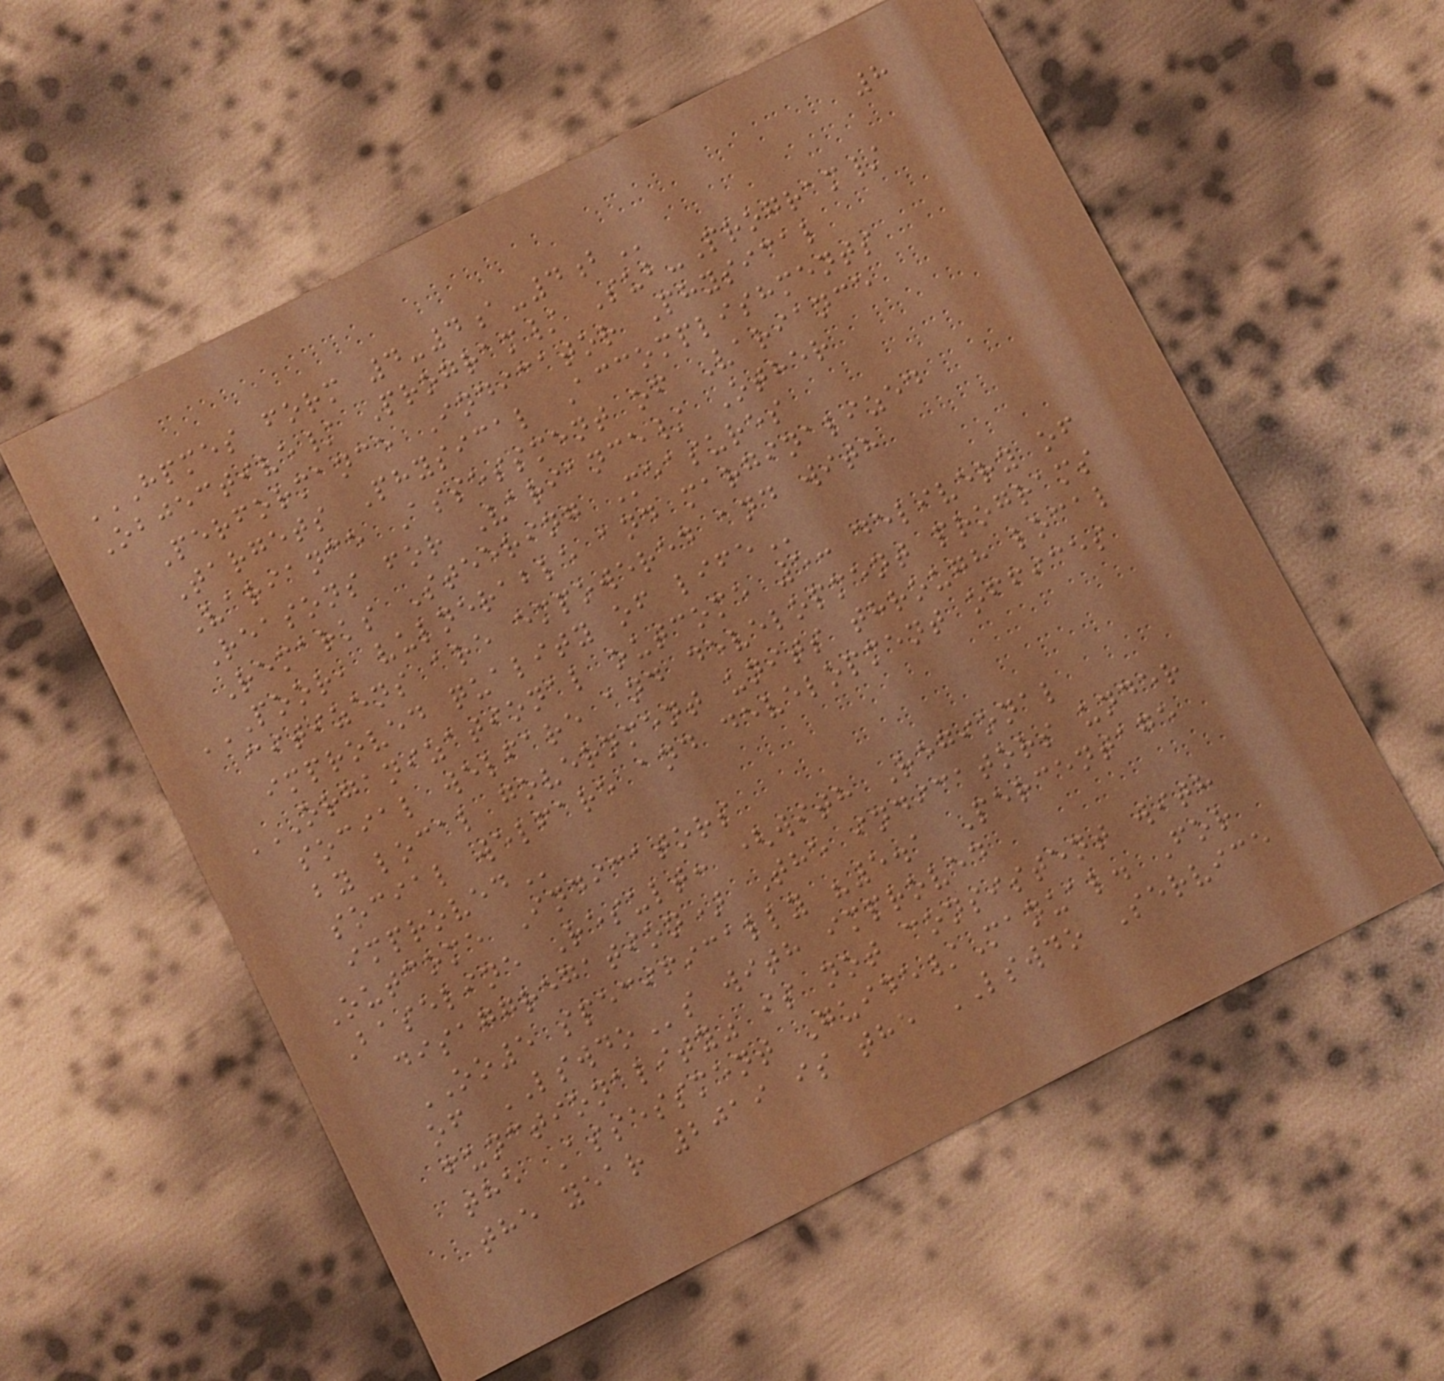8
HPMES FORM 4-4A-4B
Objective/ Program/ Sub-Program/
Performance Indicator Physical
Targets Physical Accomplishments
Variance Assessment of Variance
Reasons for Variance/ Other
Remarks Steering Measures
POOR, VULNERABLE AND MARGINALIZED
CITIZENS ARE EMPOWERED AND WITH
IMPROVED QUALITY OF LIFE
ORGANIZATIONAL OUTCOME 5: DELIVERY OF
SOCIAL WELFARE AND DEVELOPMENT PROGRAMS
BY LOCAL GOVERNMENT UNITS THROUGH LOCAL
SOCIAL WELFARE AND DEVELOPMENT OFFICES
IMPROVED
Outcome Indicators
Baseline Result: (with Regional
disaggregation) The indicators under
OO5 specifically "5.1 Percentage
of LSWDOs with improved
functionality" is not consistent with
the Assessment Guide/Manual. For
the year 2019 is the LSWDO Service
